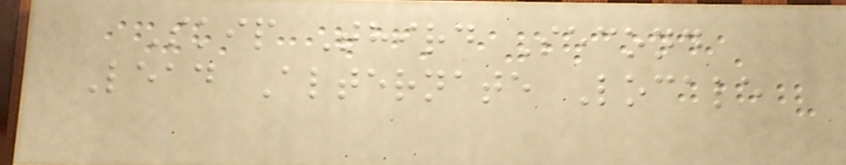Skip Third Second
Lead Alternate Locale
